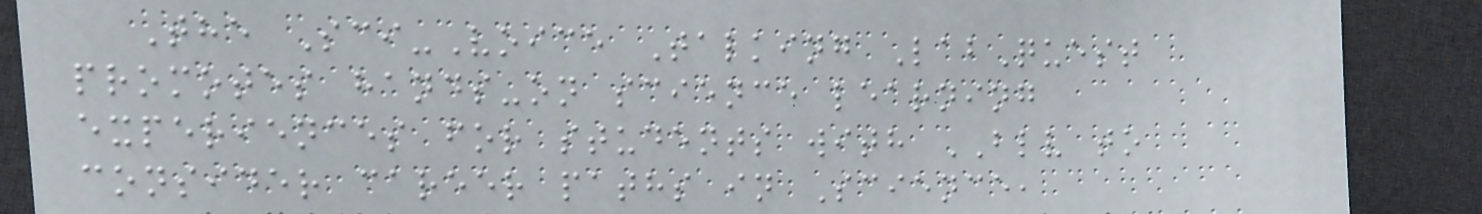The Sci-Voice Talking LabQuest
promotes hands-on science learning
experiences for students with BLV to
consider career paths in Science,
